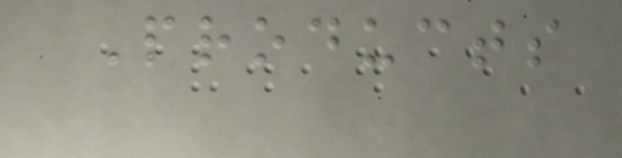Products
